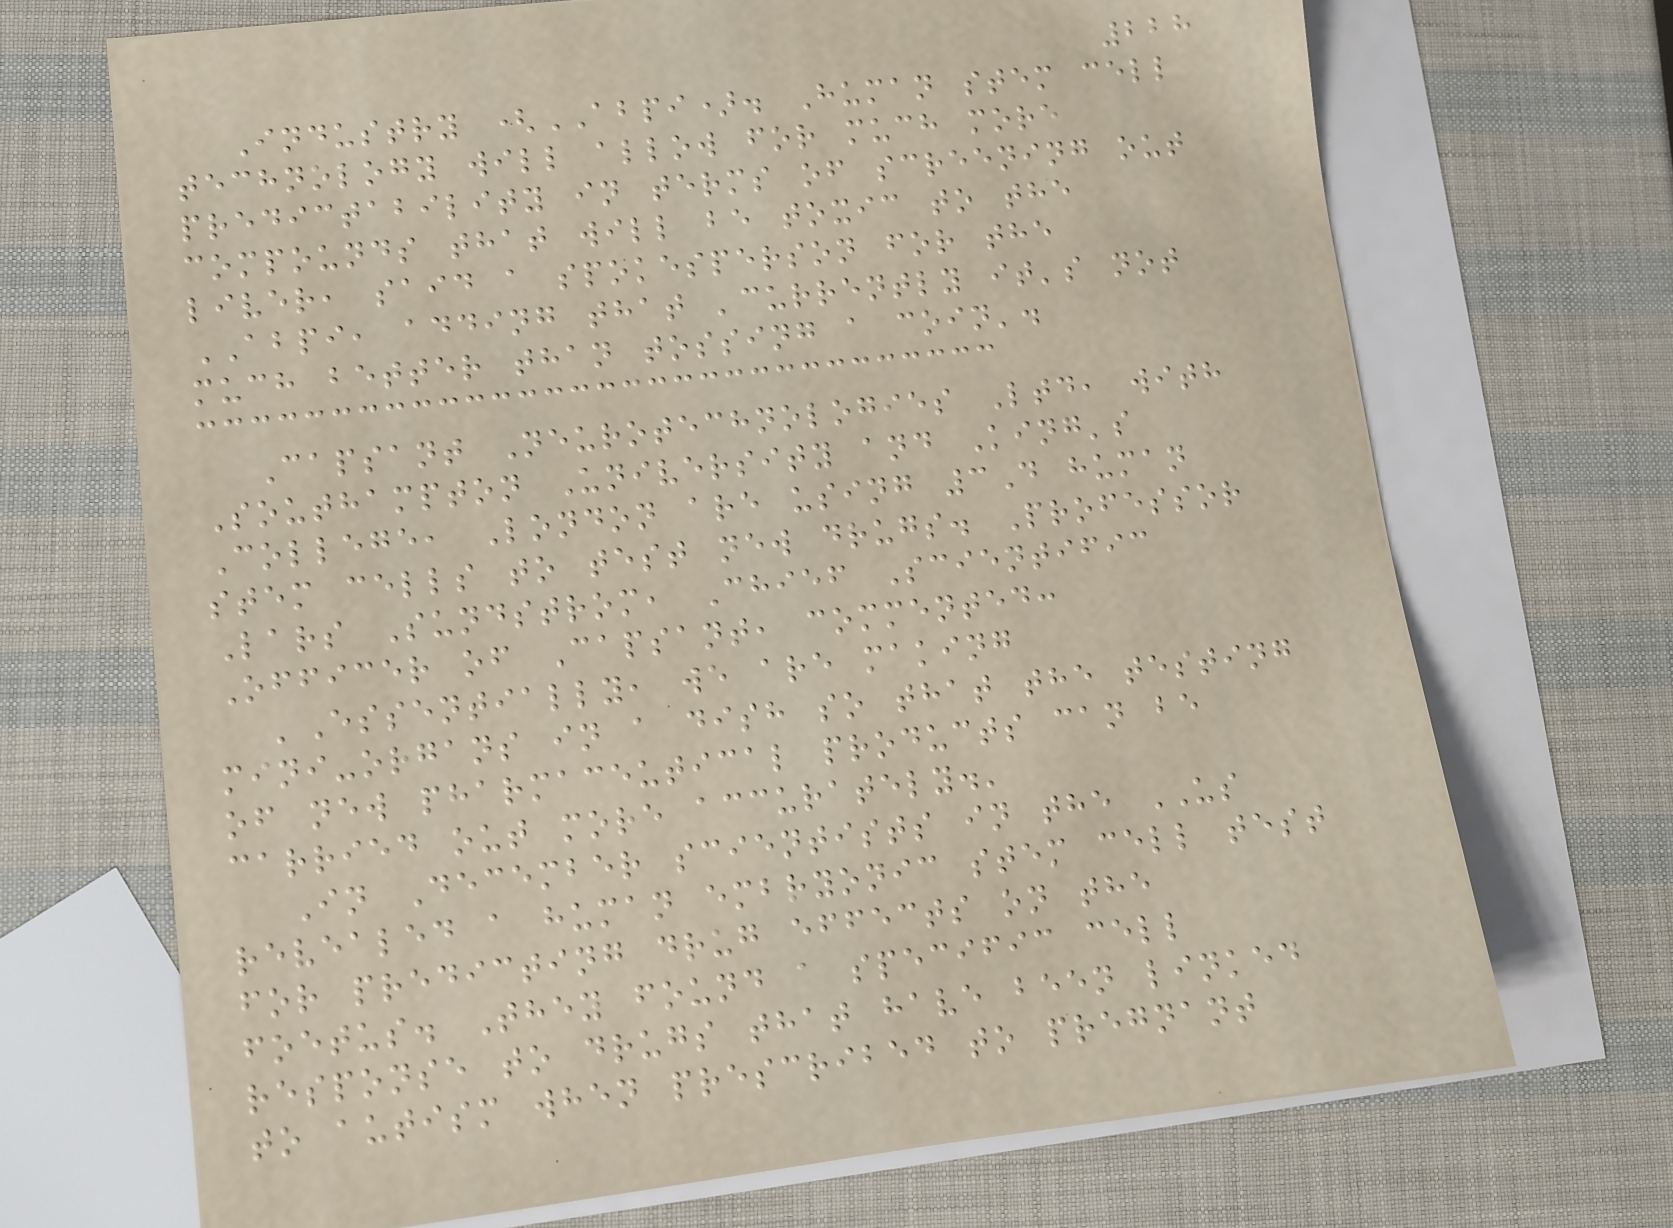228
Industry (ABPI). Human stem cell
technology will allow for much more
predictability in terms of screening out
compounds that will be toxic to the
liver, said a spokesperson for the
ABPI, adding that 'currently it's not
much better than tossing a coin'.
Capsant Neurotechnologies Ltd, with
Southampton University and King's
College, London are using 3D human
stem cells to test new drugs. Professor
Lars Sundstrom, Chief Scientific
Officer of Capsant, commented:
'Essentially, we are making
mini-organs in a dish so that the testing
of new pharmaceutical products can be
carried out more accurately.'
In December scientists in the US
revealed a human embryonic stem cell test
for predicting drug effects on the
foetus. They found a specific cell
response to drugs that have been linked
to autism when prescribed to pregnant
